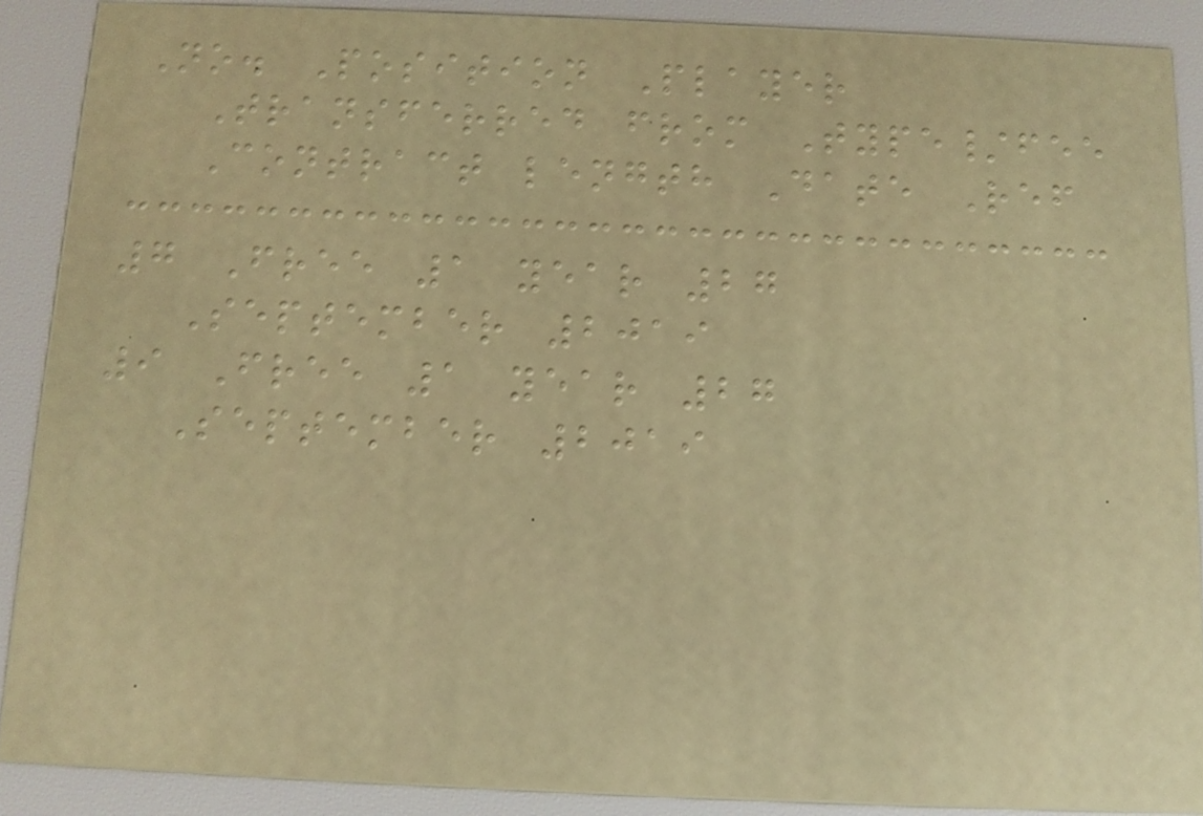No. Position Player
Transferred from Type/fee
Contract length Date Ref
7 Free 1 year 27
September 2019
9 Free 1 year 27
September 2019
